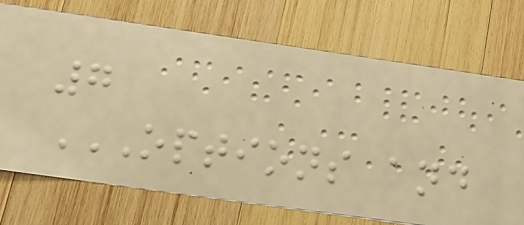7
OPTIONS AND
